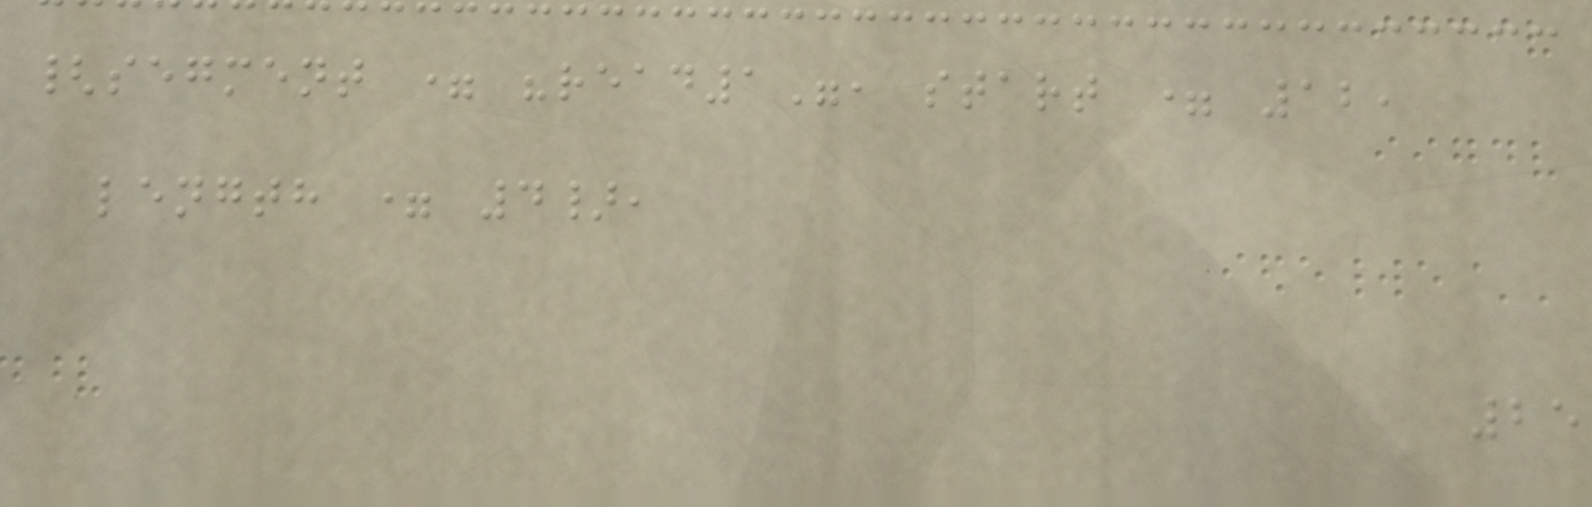{segment = "read1", start = 12,
length = 4},
25
